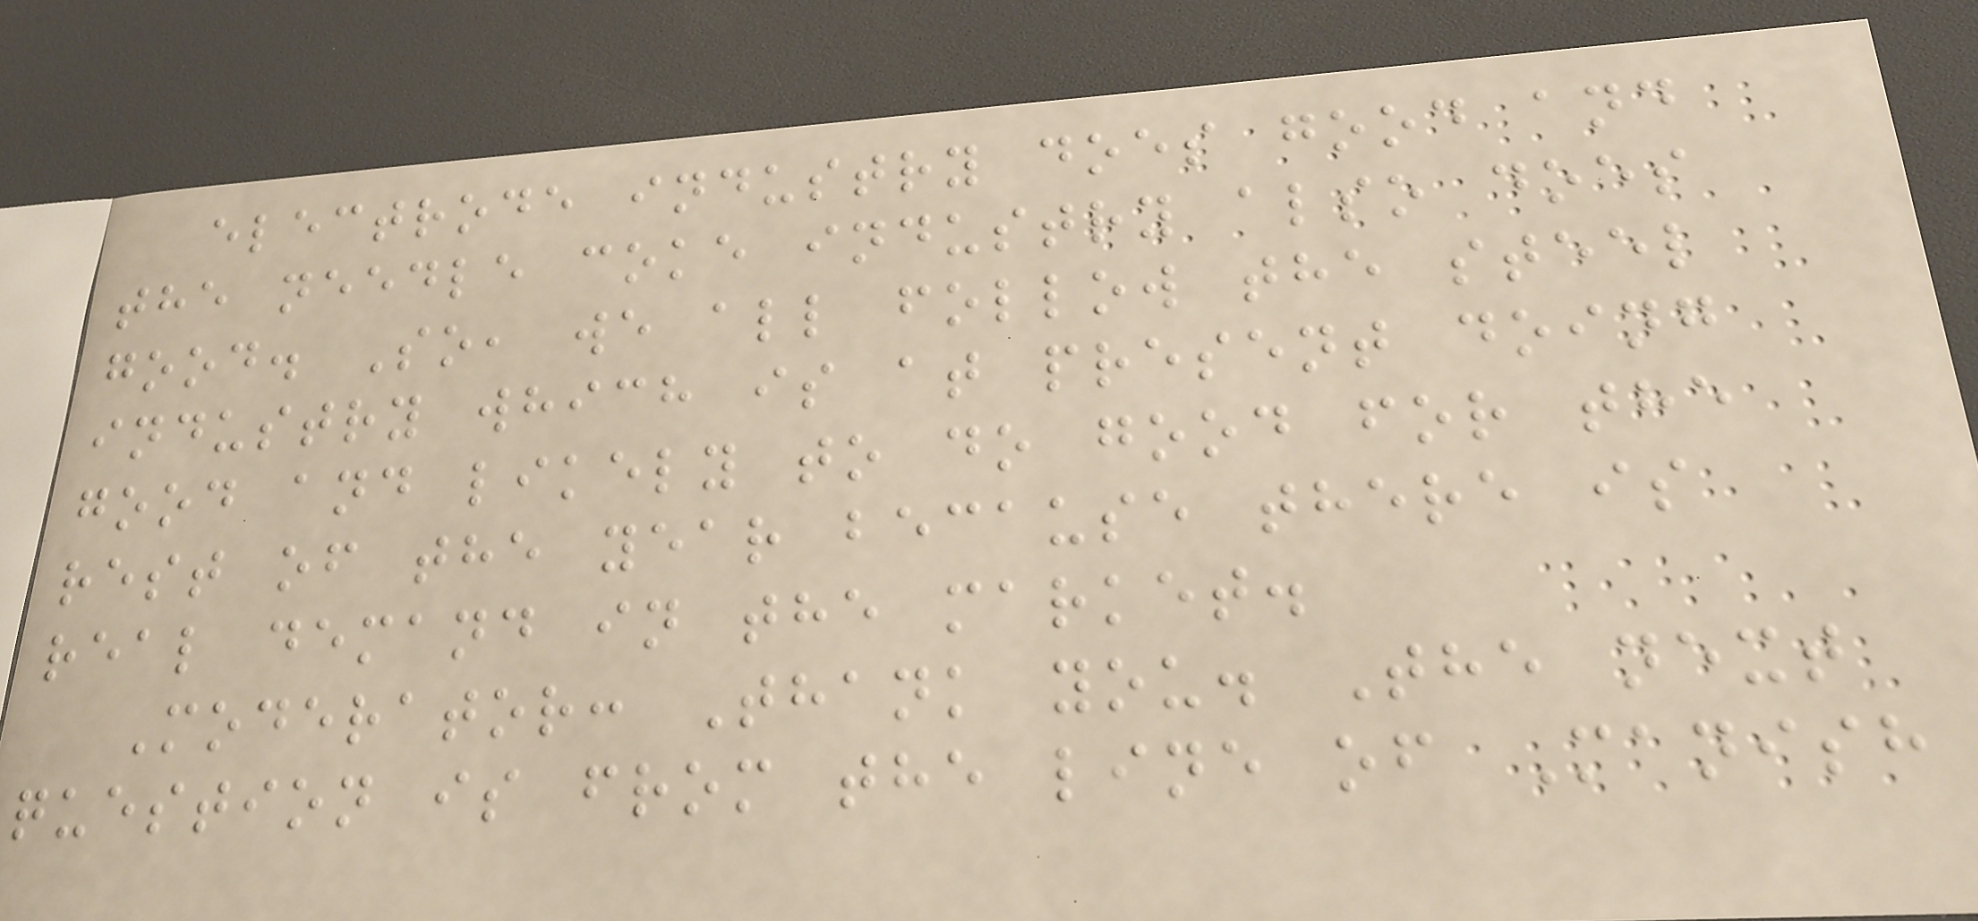electrode industry does good and
the needle coke industry also does
good. So, we all follow the steel
industry which is at present doing
good and likely to do good for the
rest of the year because there is
real demand in the market.
Moderator: Thank you. The next
question is from the line of Manish
